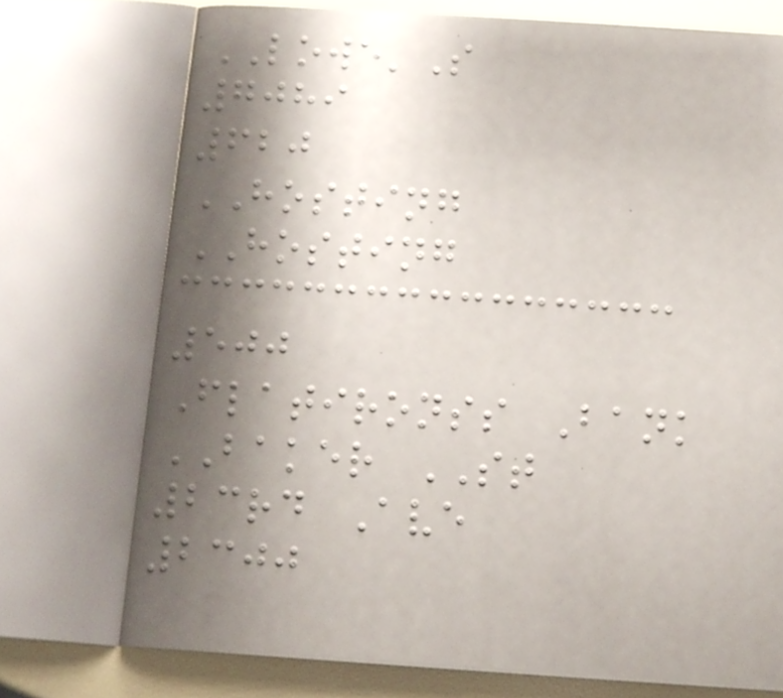LOWE'S
7089
620
HOSTING
HOSTING
500
Flatironss Bank
BAKER ST
23rd Ave
2300
